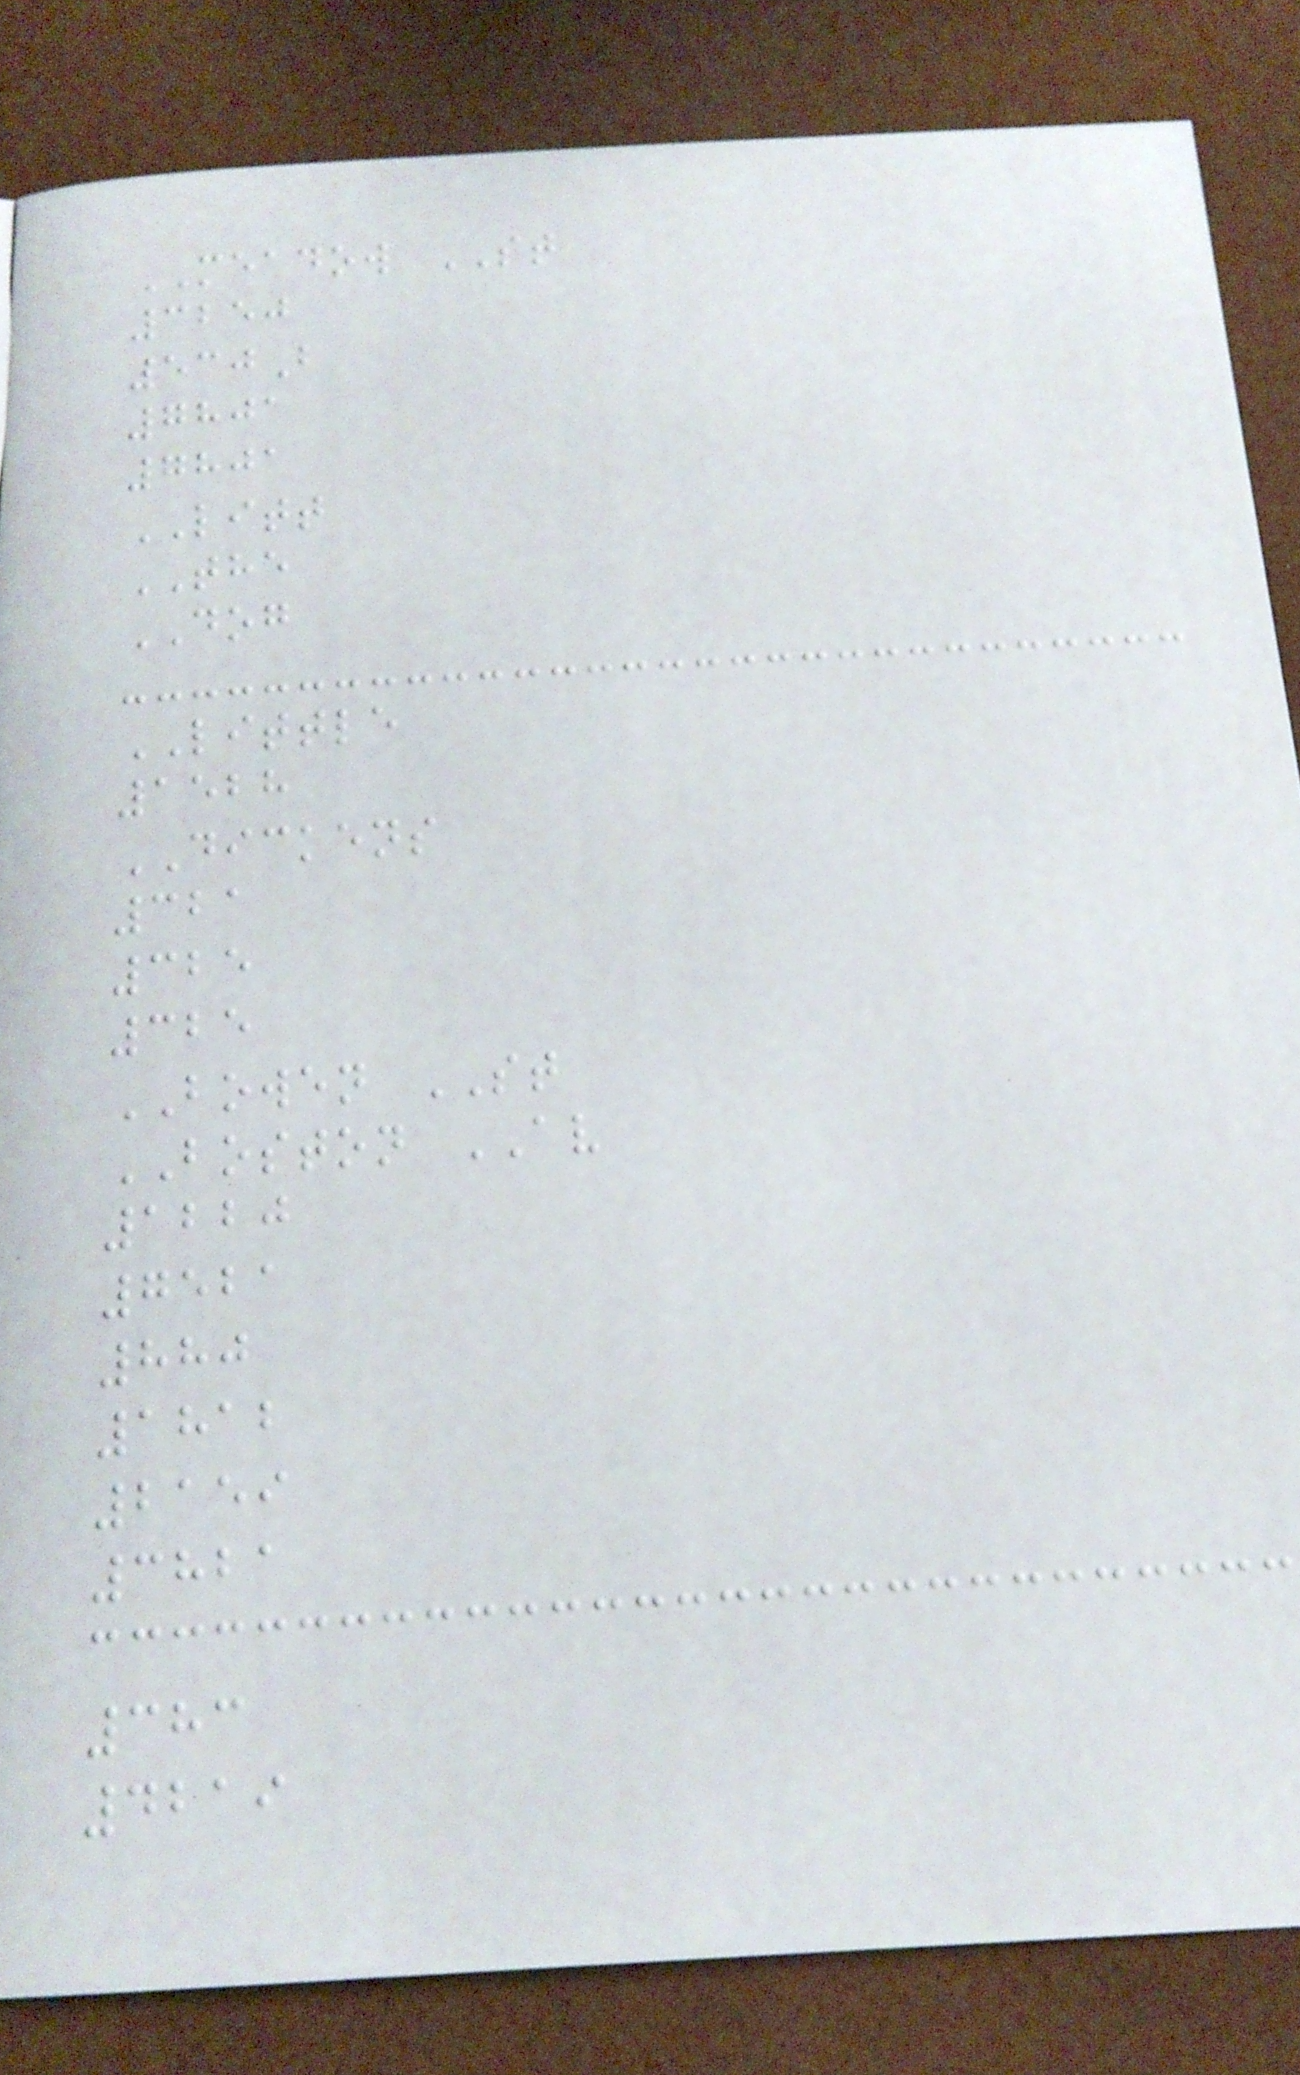MEADOW ST
3250
530B
7801
7801
LITT
THE
DOG
LITTLE
1528
DICKENS
321
325
325
BOWEN ST
BOSTON AV
1220
7521
880
1812
2159
3821
383
4219
